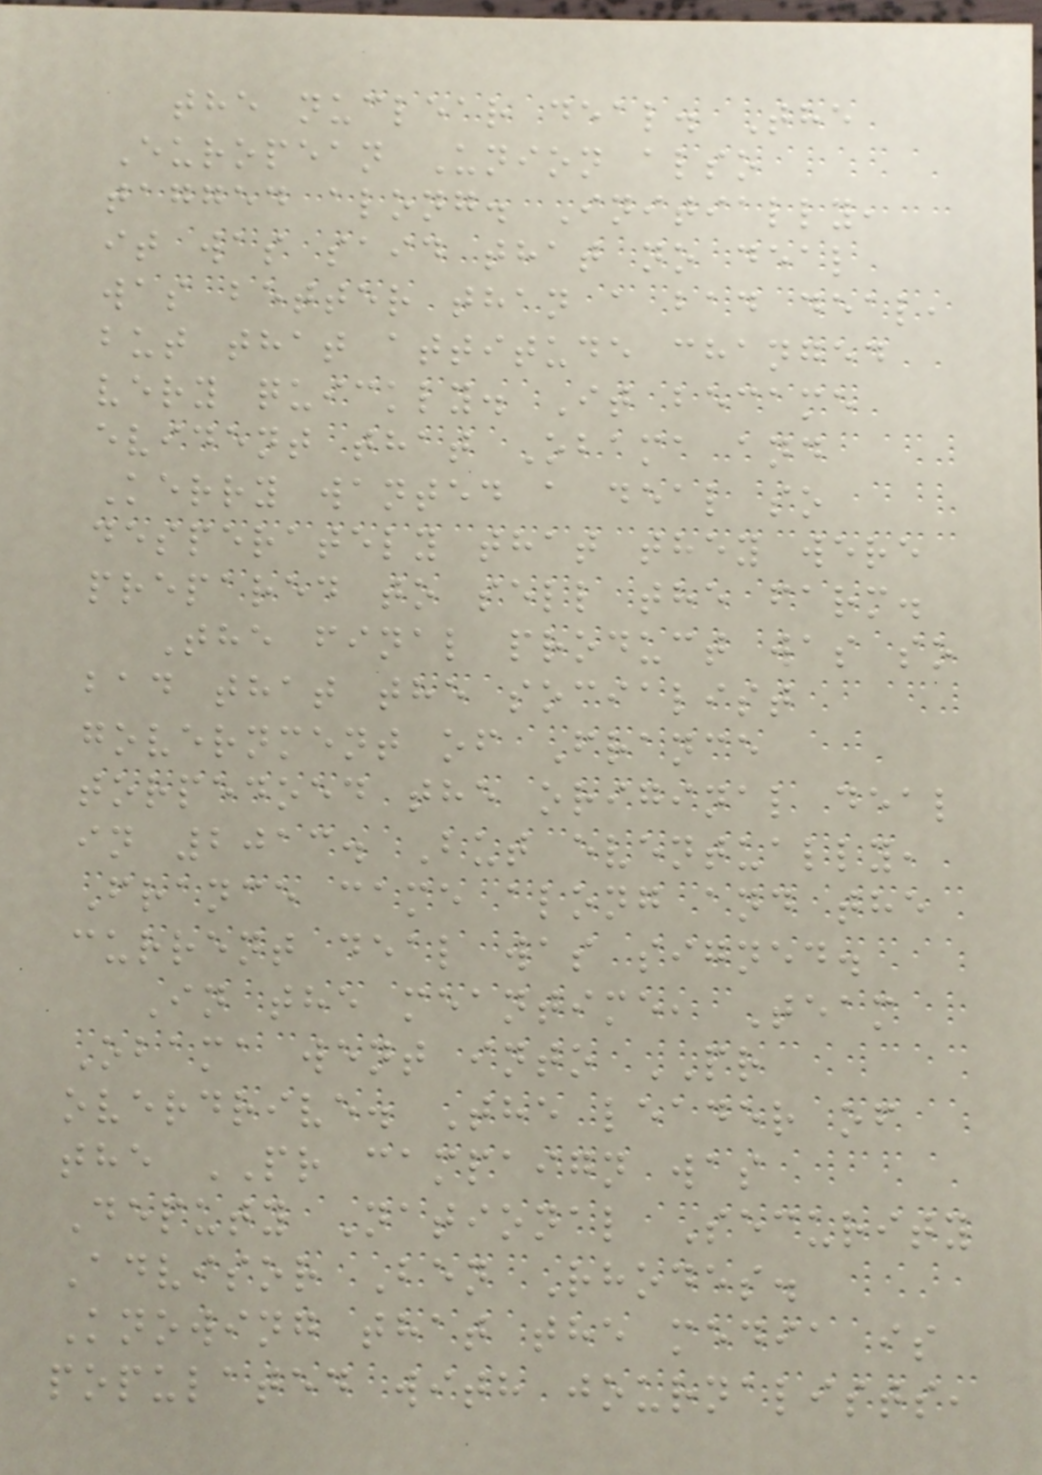the nuclear deal. The
European Union also
tagged along. Initially,
it was said that no deal
was better than a bad deal,
but that attitude changed
very quickly. It became
evident that Obama and
Kerry wanted a deal so
desperately that they were
prepared to sell the farm.
The final product was so
bad that the socialist
government of France
torpedoed the original deal
in 2013. But eventually,
France came along and the
current deal was signed.
In the meantime, Team
Obama went into PR
overdrive. The leader of
the PR campaign was
Deputy National Security
Advisor Ben Rhodes.
Knowing that the media is
populated with journalists,
